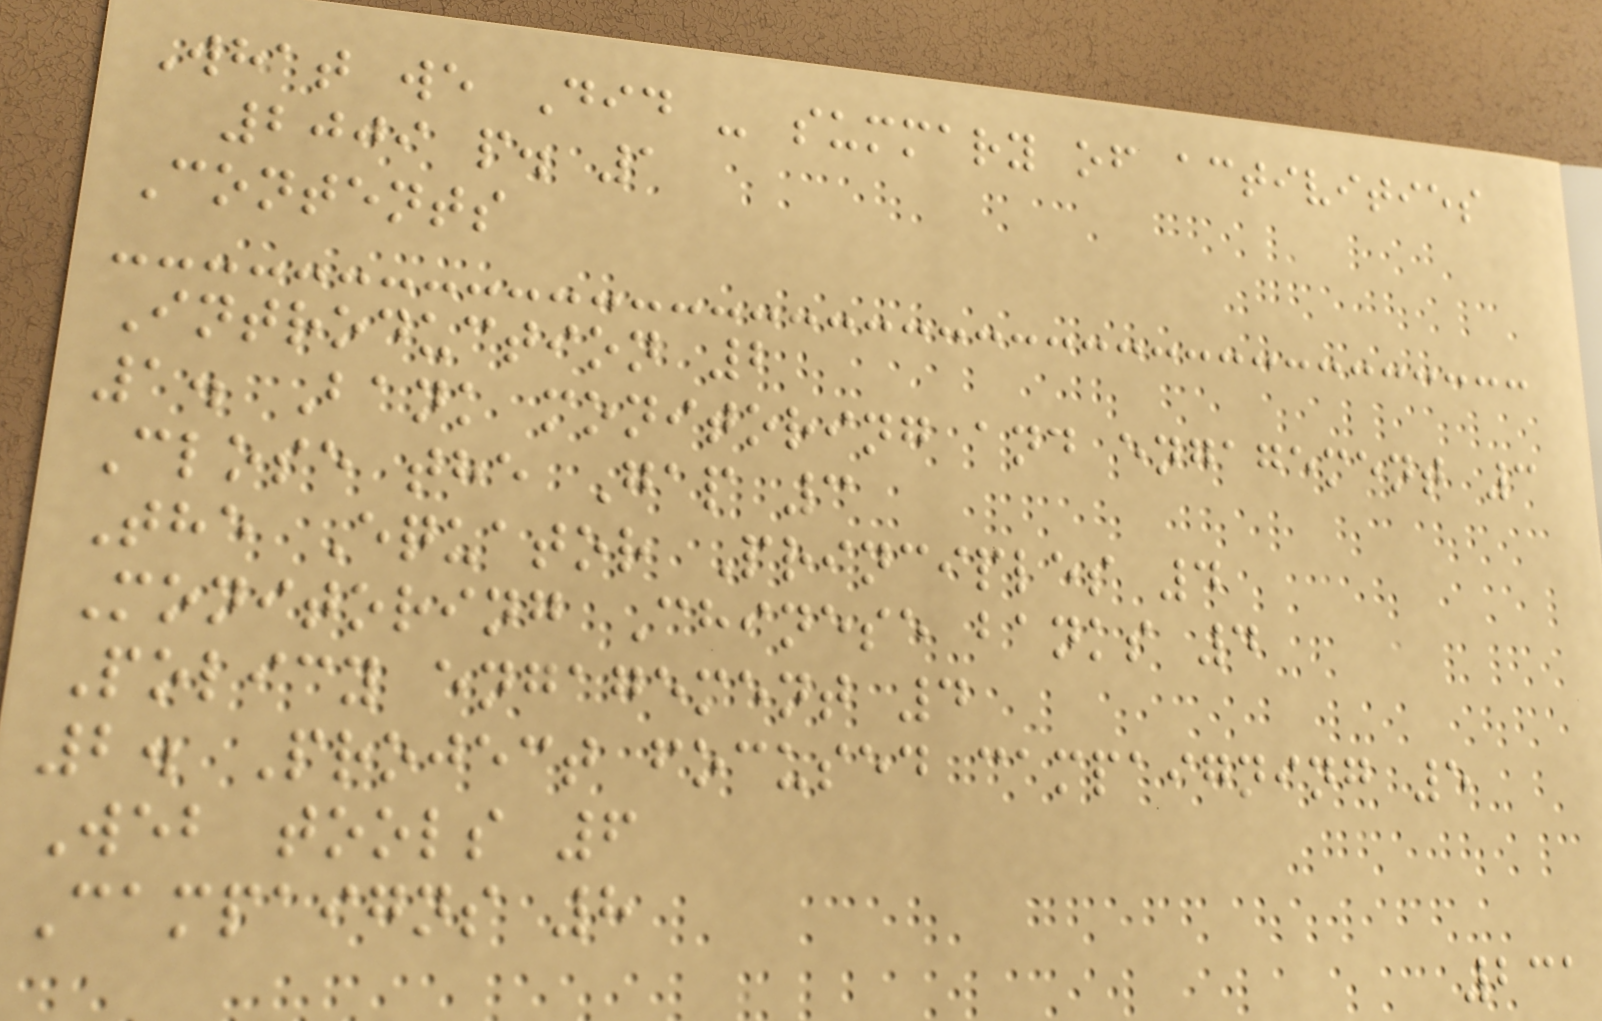What we Did - summary of activities
2009 p. 1
Contents
Introduction 2
1. Bank monitoring and engagement 3
Close the Gap 3
The Equator Principles 4
Monitoring Chinese banks 4
Policy engagement 4
2. Project focused campaigning 5
Web tools 6
Campaigns 8
231
